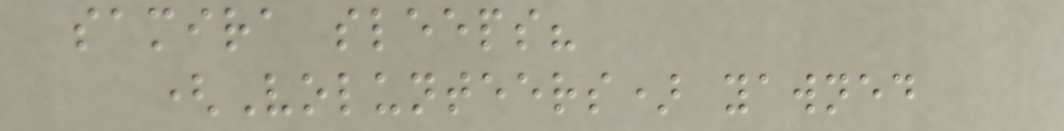samira sleeps?
(Volunteers) yawned
